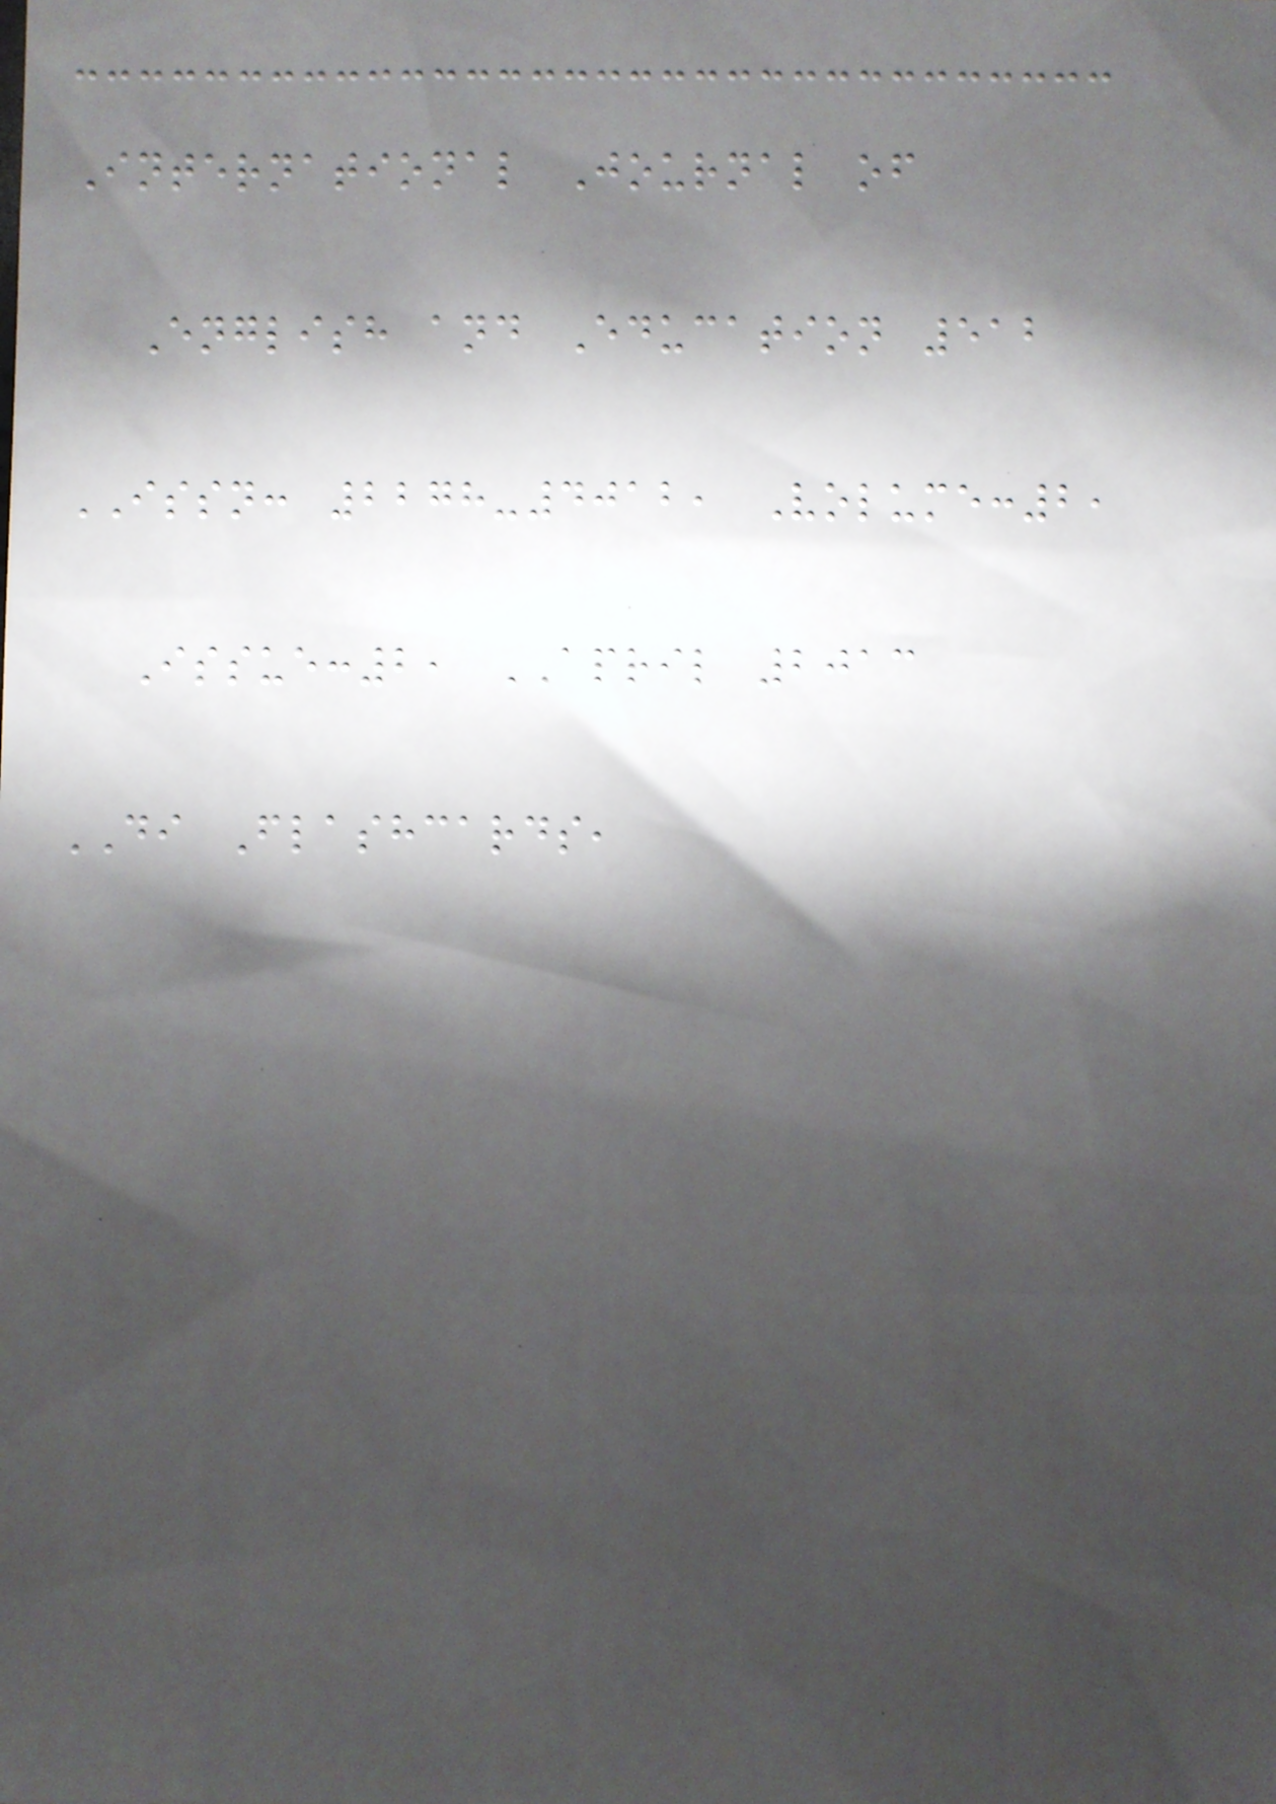International Journal of
English and Education 512
ISSN: 2278-4012, Volume:2,
Issue:2, APRIL 2013
DI Flashcards,
